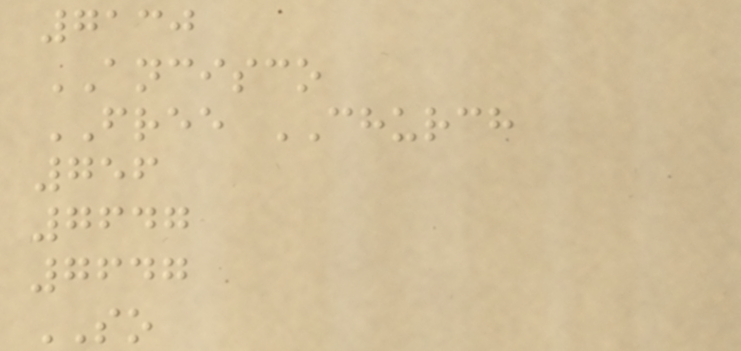7130
ANCISCO
FREE CHURCH
756
7647
7647
SO
